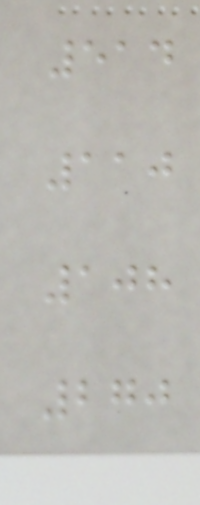514
110
108
270
